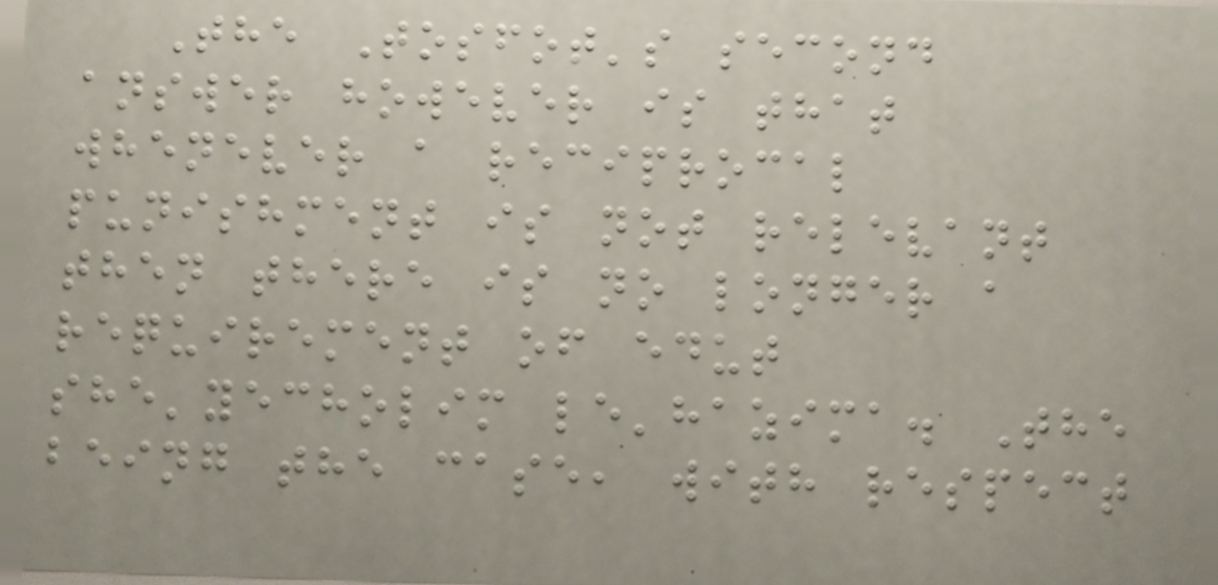The Tosfot's second
answer however is that
whenever a reciprocal
punishment is not relevant
then there is no longer a
requirement of edut
she'yecholim le'hazima. The
being the case, with respect
